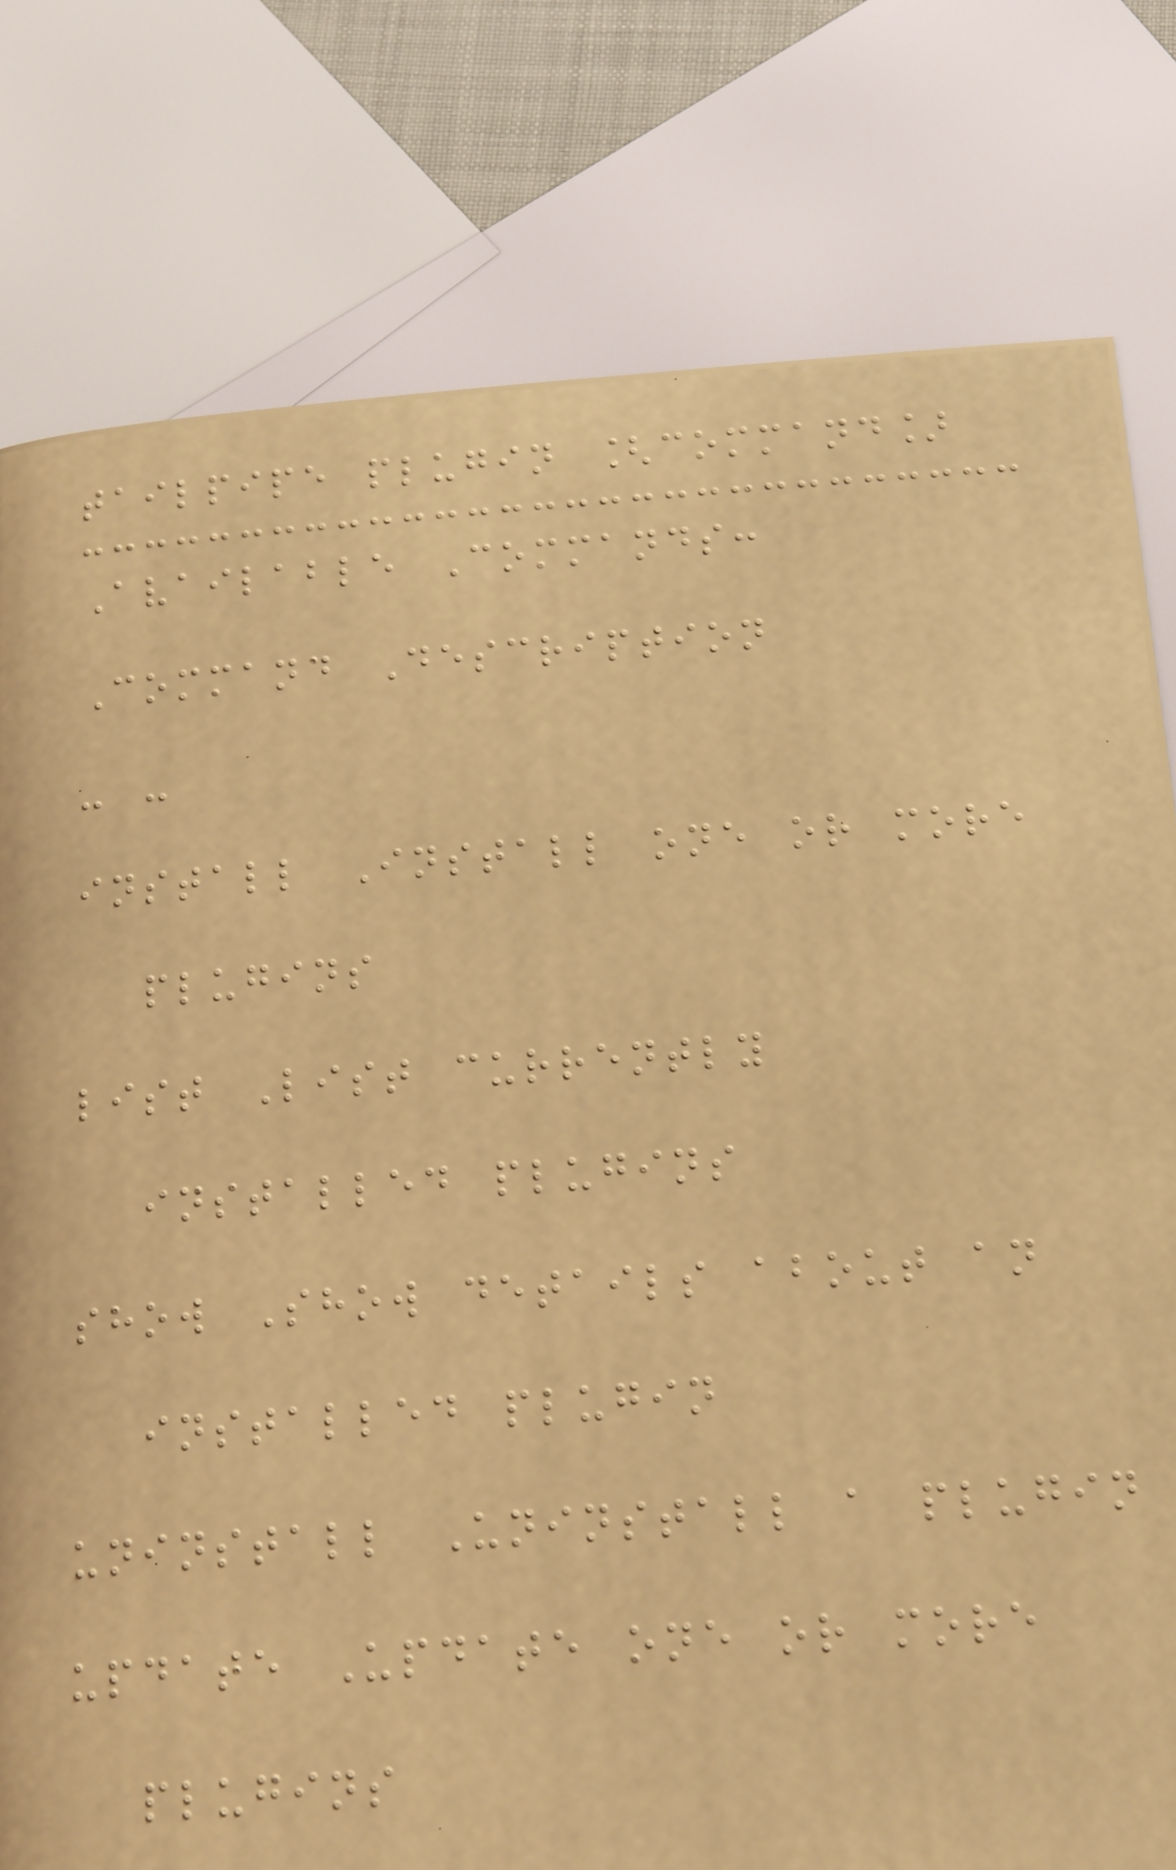tailpipe plugin [command]
Available Commands:
Command Description
- -
install Install one or more
plugins
list List currently
installed plugins
show Show details about an
installed plugin
uninstall Uninstall a plugin
update Update one or more
plugins
